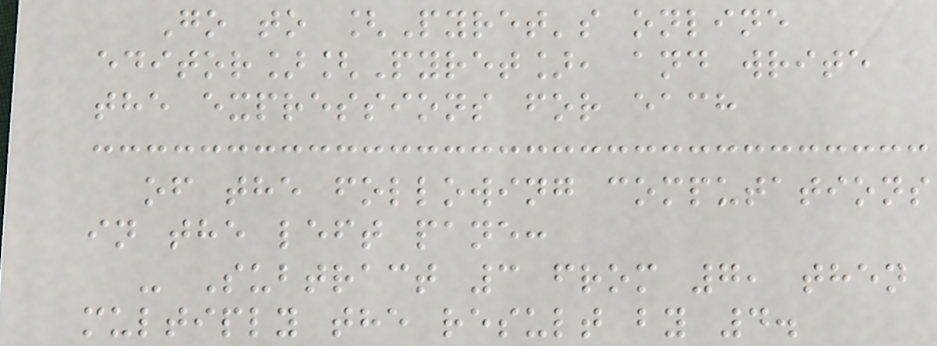Go to [Pyret's online
editor][Pyret], and write
the expressions for each
of the following computations
in the left pane:
- Subtract 3 from 7, then
multiply the result by 4.
